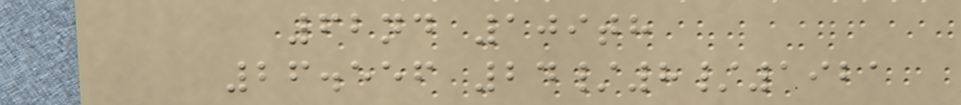62nd 109th
26.556 24/8/1921
